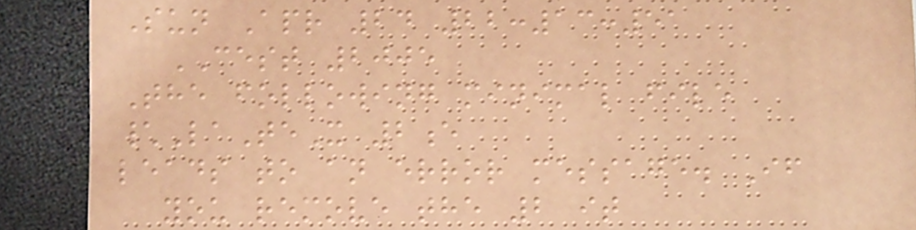Sun Apr 24 22:13:51
CEST 2005
The following minimal file
\LaTeX 2e
leads to an error message. If
you remove the 2 it
